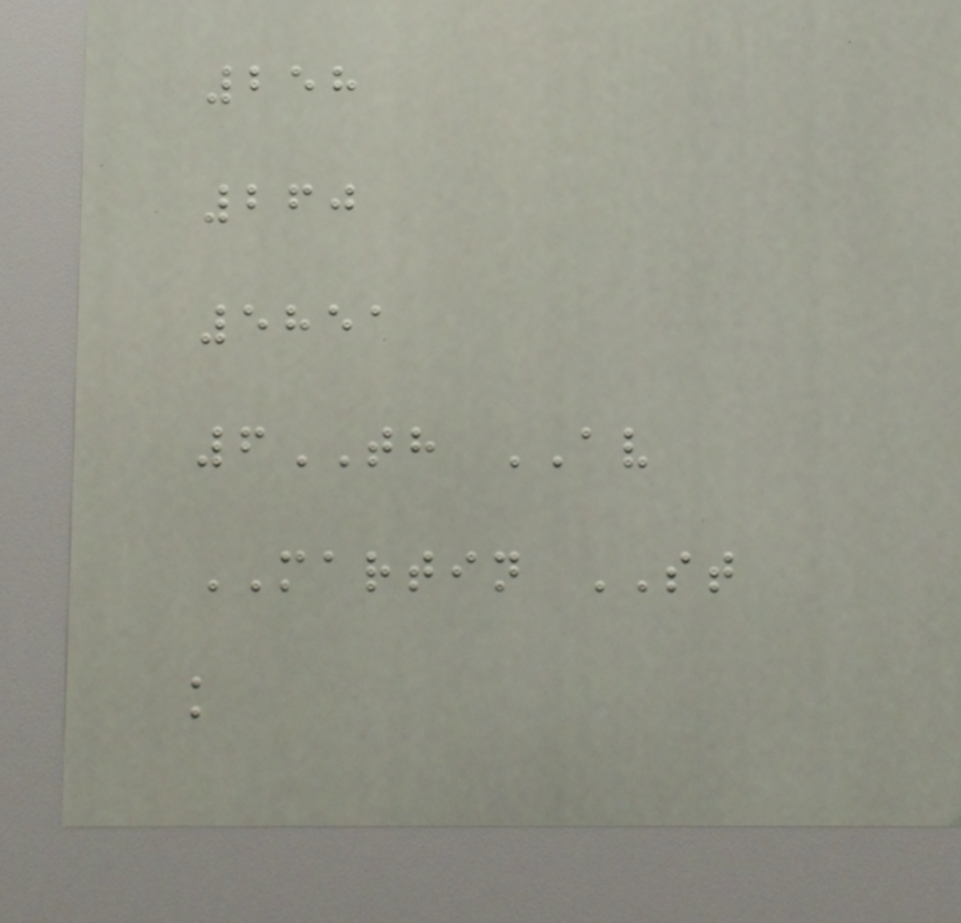258
260
5851
6TH AV
MARTIN ST
k
